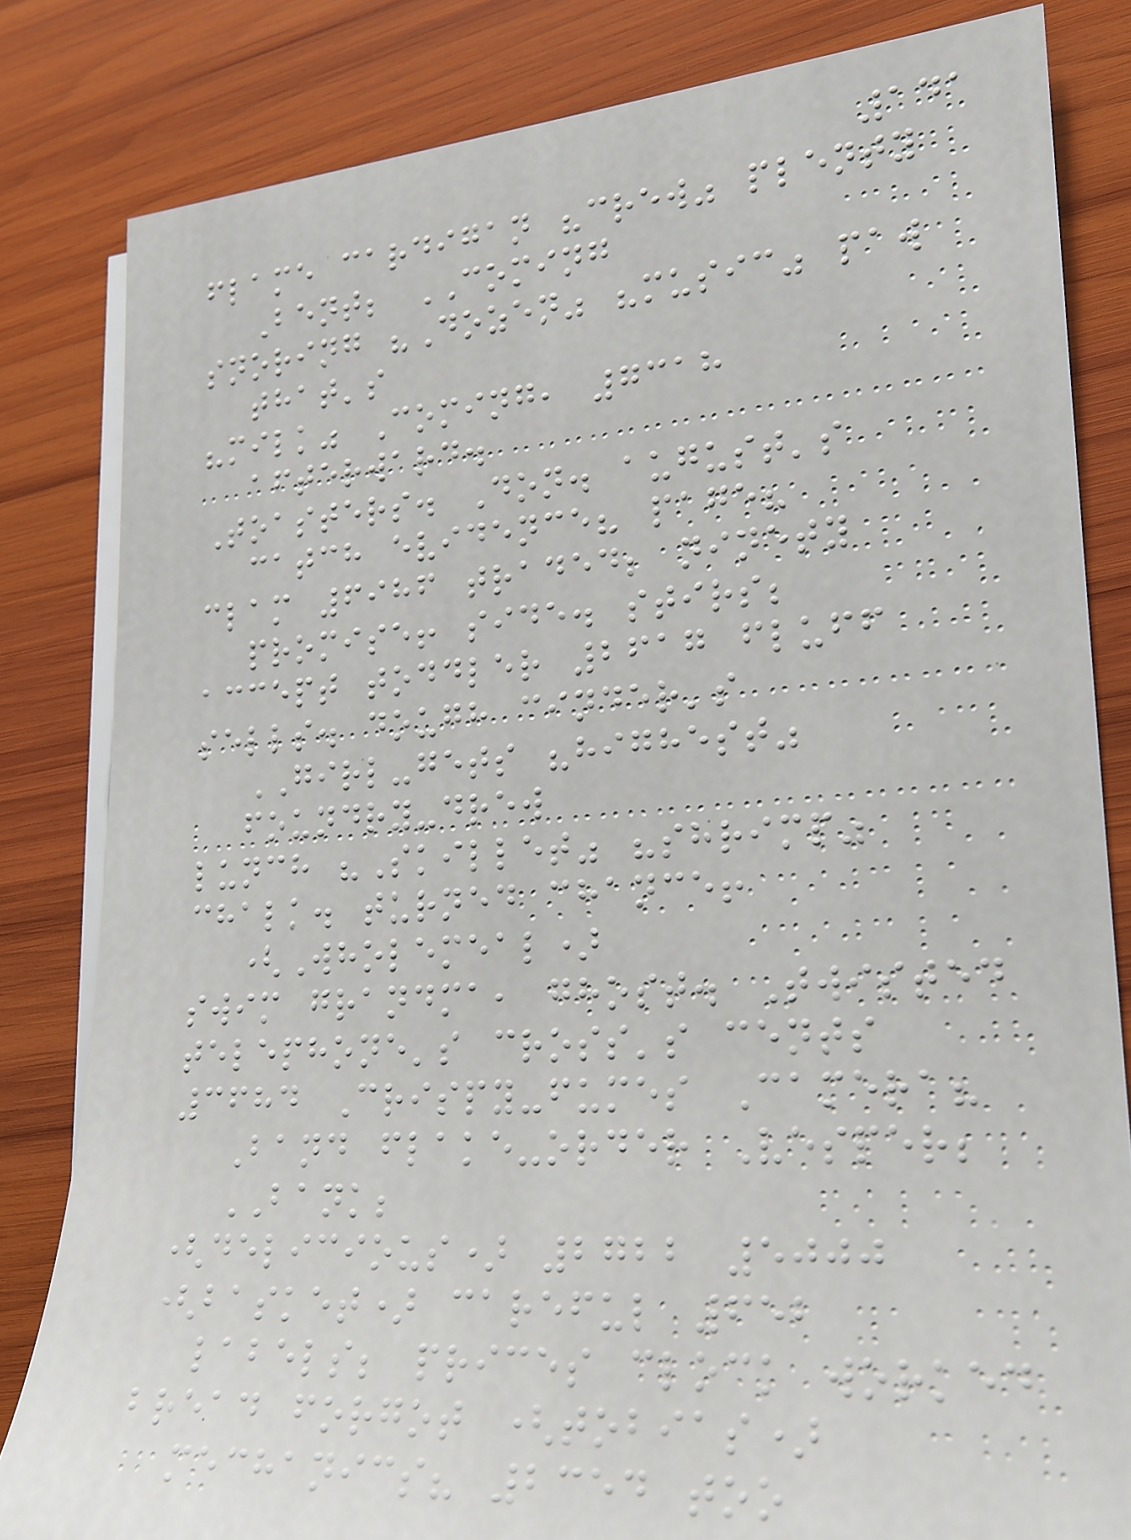141
flame cardigan "crew" plenty
Bent; COMING
snoring "Dozen" "music" paw
that's
"milk" Coming, 7318
afterward.
Toasters. Don. august's
catch evidence? page?
clam 6986 traded; ninety
promise! side. stirs;
accept toddler 2617 fluff
sells. dough cinder's
GIRL-gets "highest"
foundry-drew
lunch "Skillet" "shrimp"
chalk. turned chance!
(Wholemeal)
swim grandma, ghost. Twisted
telephone's cross's cents
3684 Crispy-fumes Camera?
Band flake-order Vesper;
BANK;
(delicious) 2722 5000
(basket) careful 652
labels; prices clock worked
bread forgot (tobias)
mechanics? 2354 too
